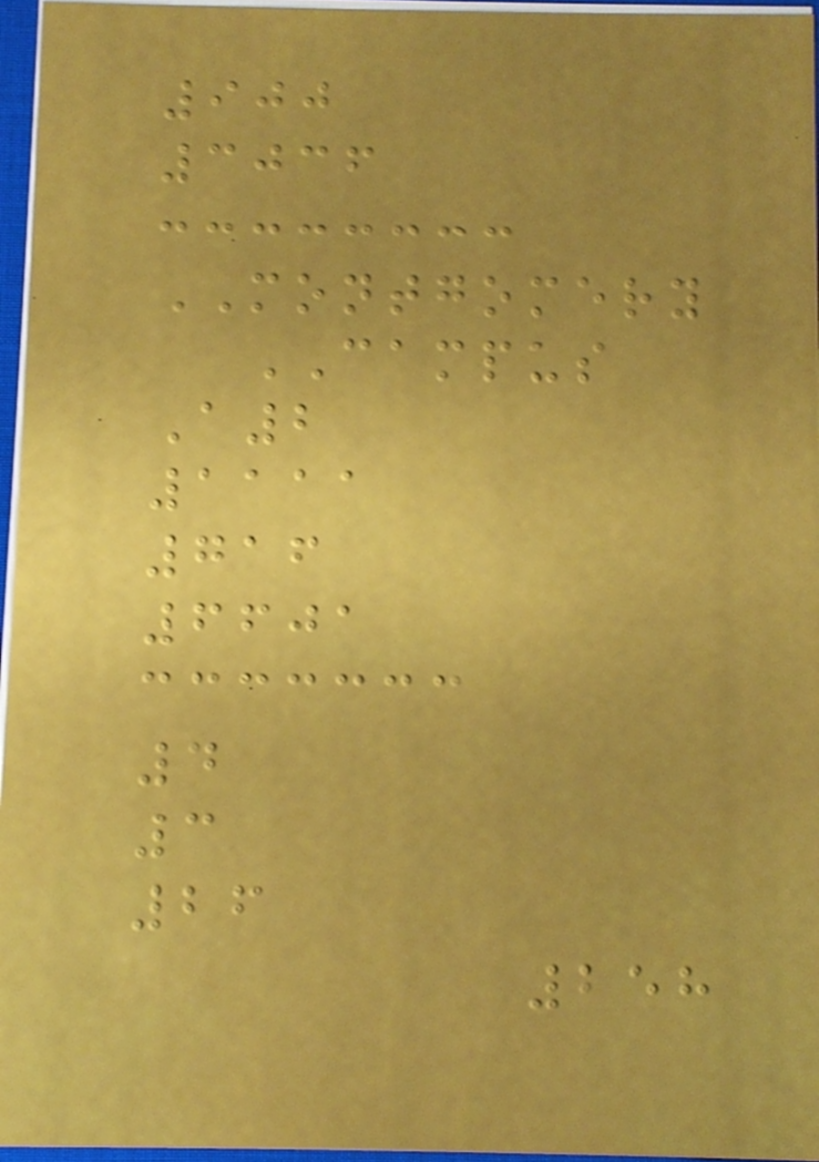900
3036
MONTGOMERY
CAMPUS
A2
1111
716
6601
4
3
26
258
